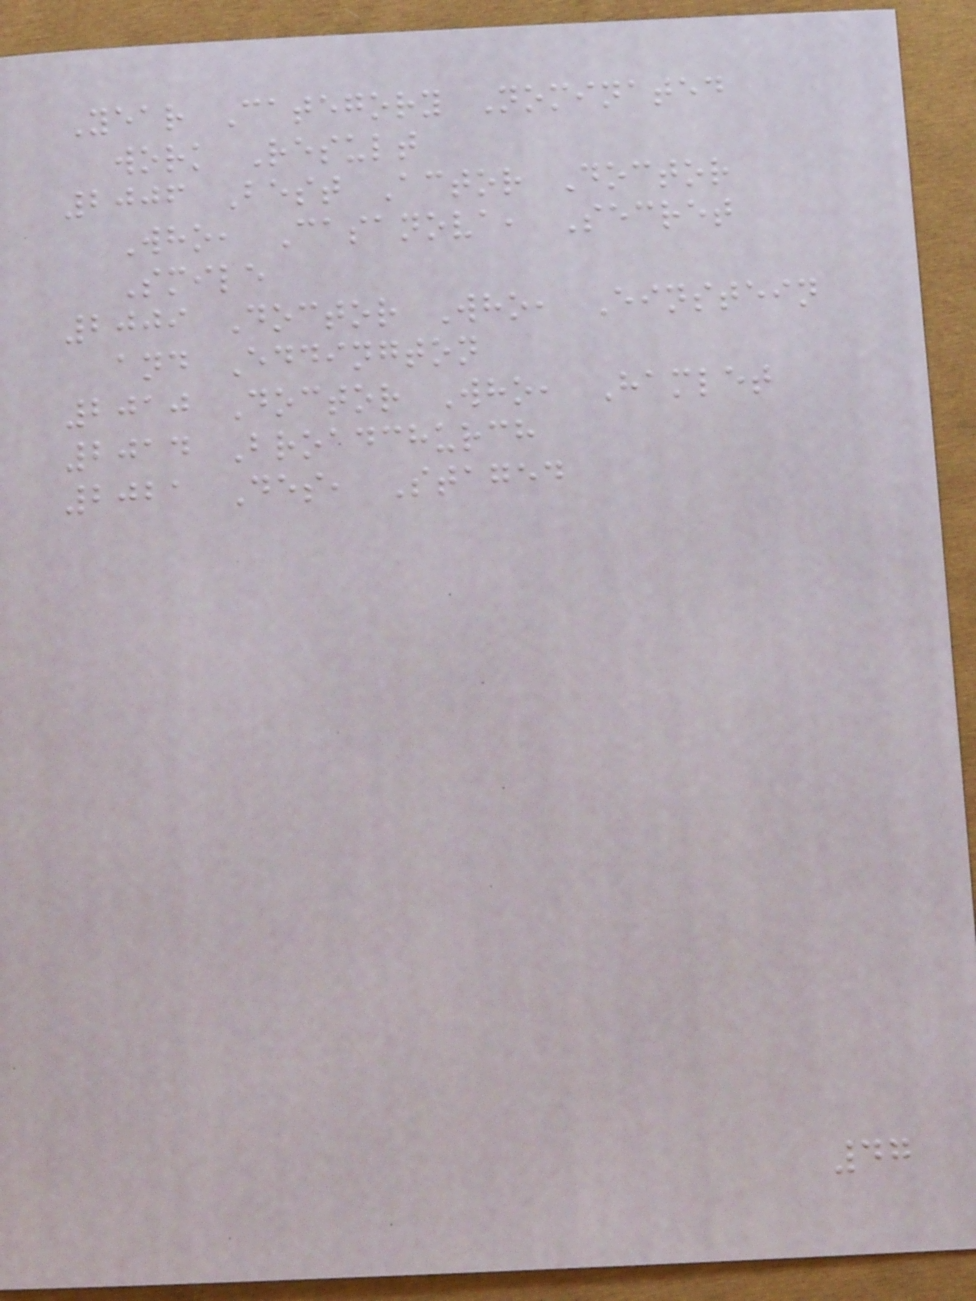Year Category Nominated
work Result
2006 Best Actor Doctor
Who, Casanova, Secret
Smile
2009 Doctor Who, Einstein
and Eddington
2010 Doctor Who, Hamlet
2014 Broadchurch
2021 Des, Staged
47
